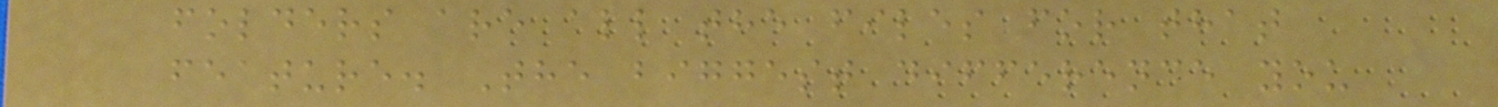folders are all the files for that
feature. The biggest difference you
